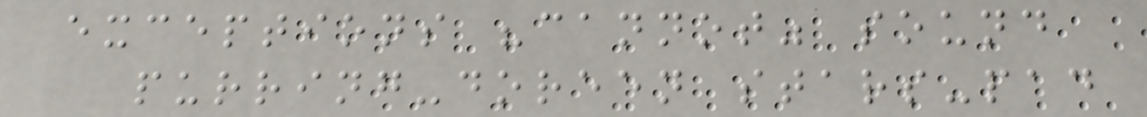exceptions "cannot" sound
purring-doreen stars-pad
